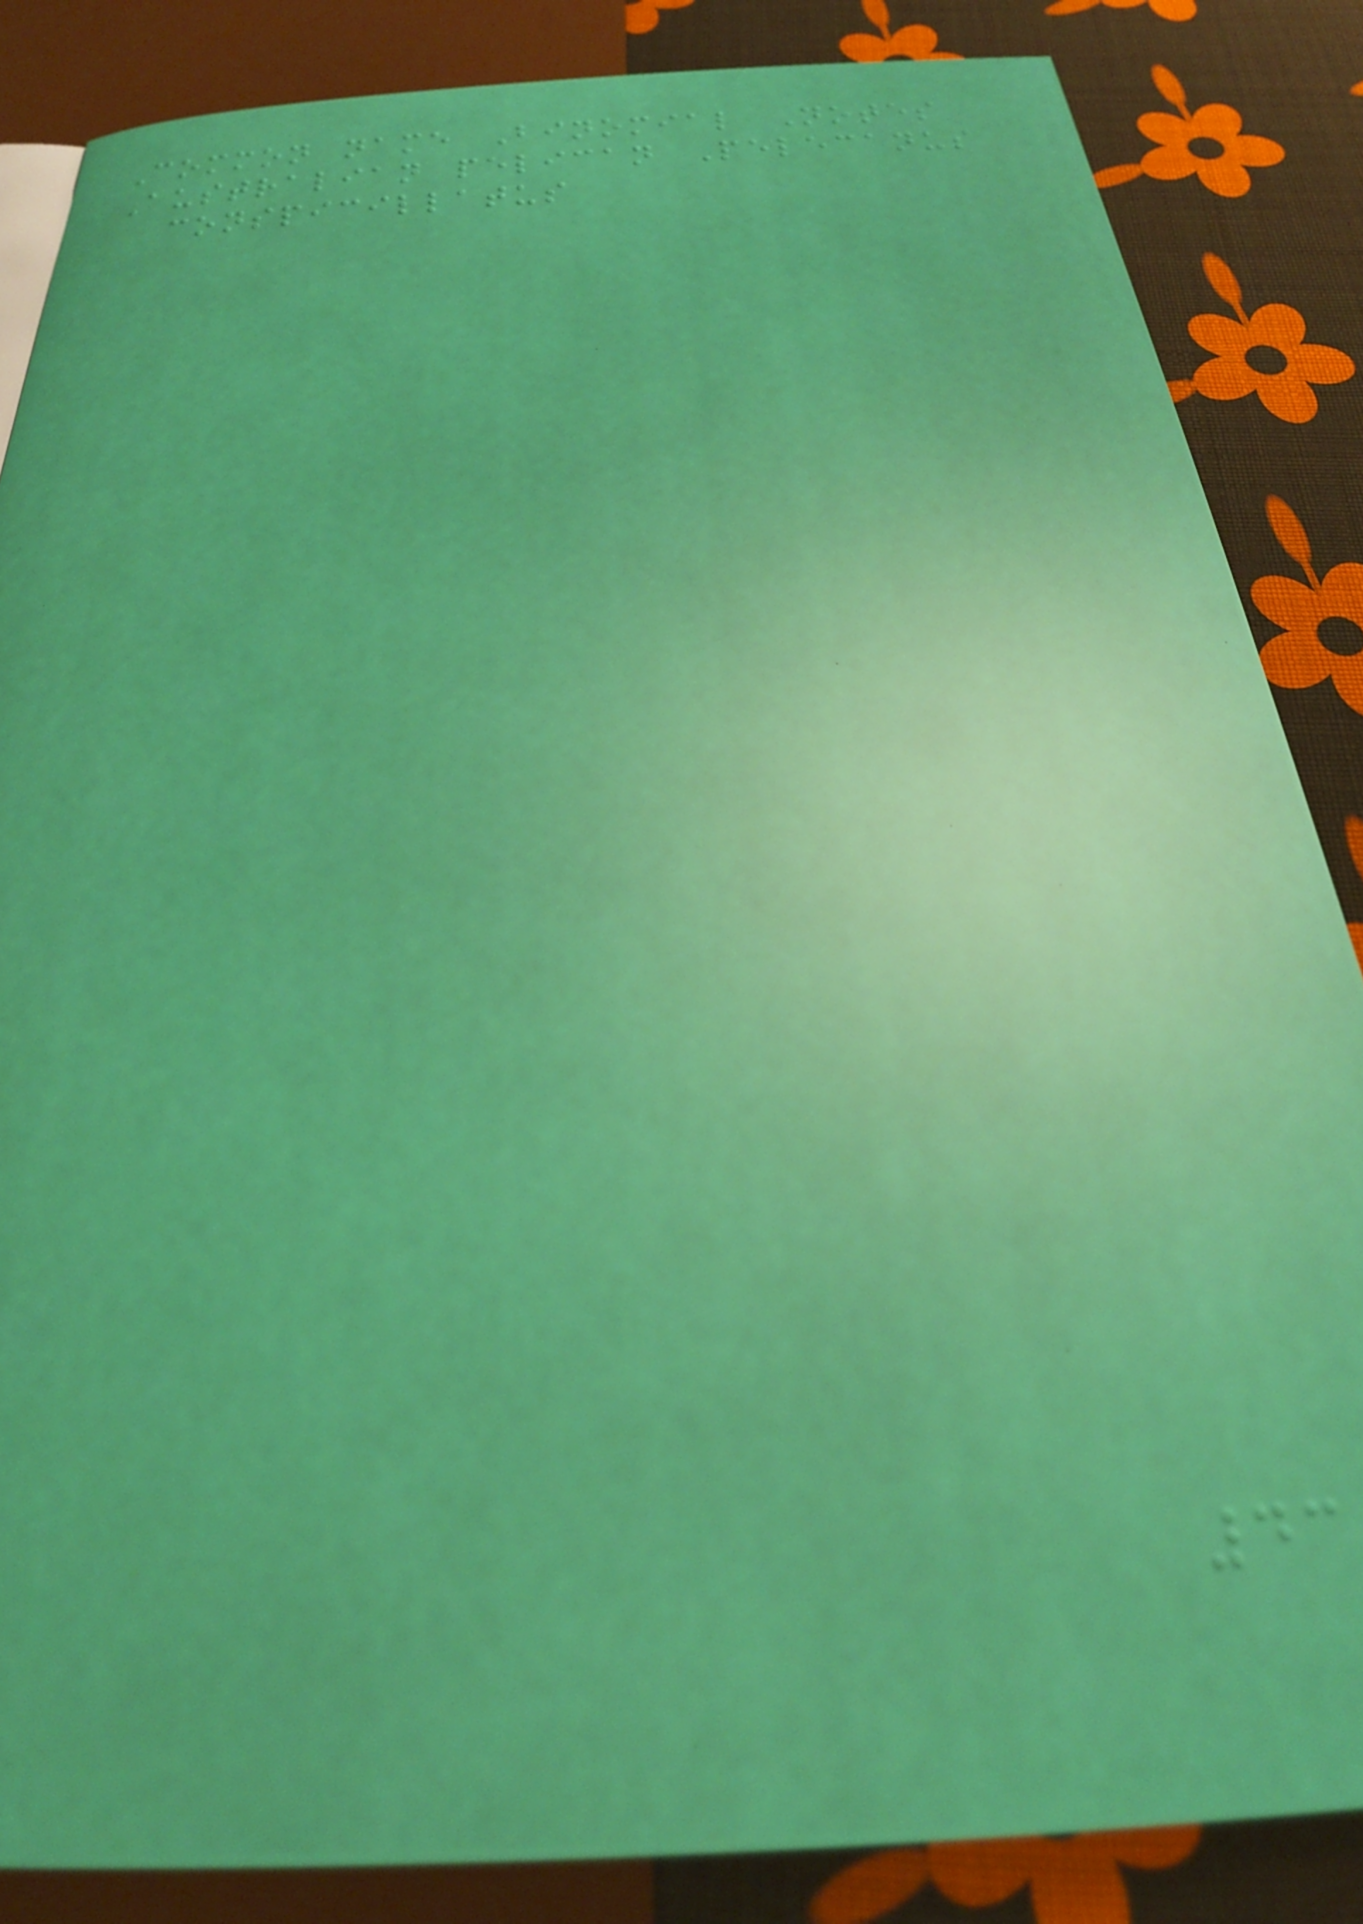Common name Binomial Notes
Australian pelican Pelecanus
conspicillatus
43
